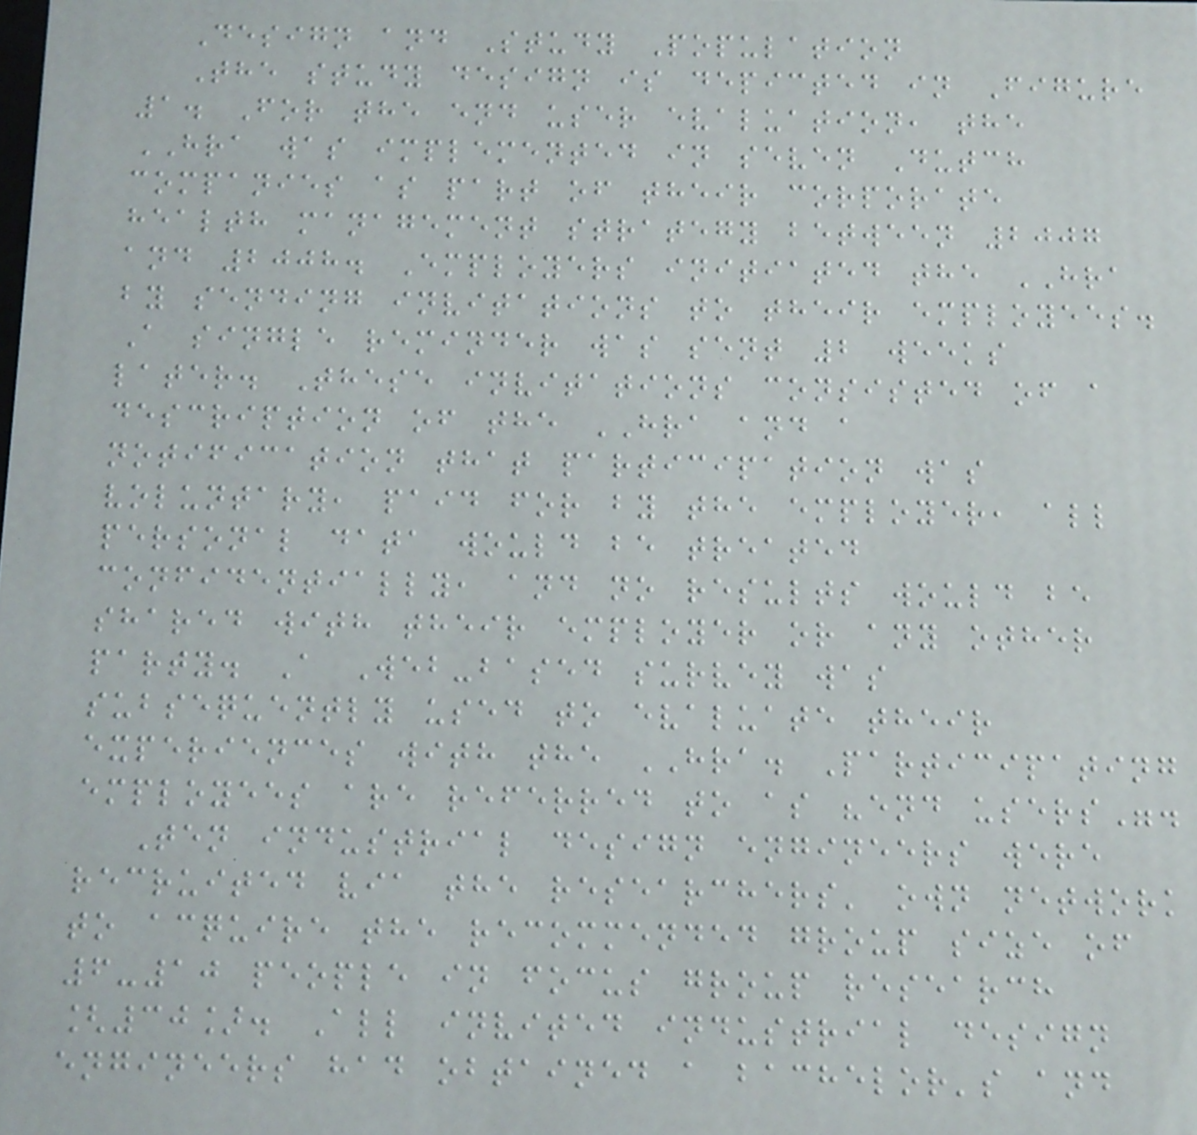Design and Study Population
The study design is depicted in Figure
1. For the end user evaluation, the
HRA was implemented in seven Dutch
companies as part of their corporate
health management strategy between 2007
and 2008. Employers initiated the HRA
by sending invitations to their employees.
A single reminder was sent 2 weeks
later. These invitations consisted of a
description of the HRA and a
notification that participation was
voluntary, paid for by the employer, all
personal data would be treated
confidentially, and no results would be
shared with their employer or any other
party. A Web-based survey was
subsequently used to evaluate their
experiences with the HRA. Participating
employees are referred to as "end users".
Ten industrial design engineers were
recruited via the researchers' own network
to acquire the recommended group size of
6-10 people in focus group research
[30]. All invited industrial design
engineers had obtained a bachelor's and
